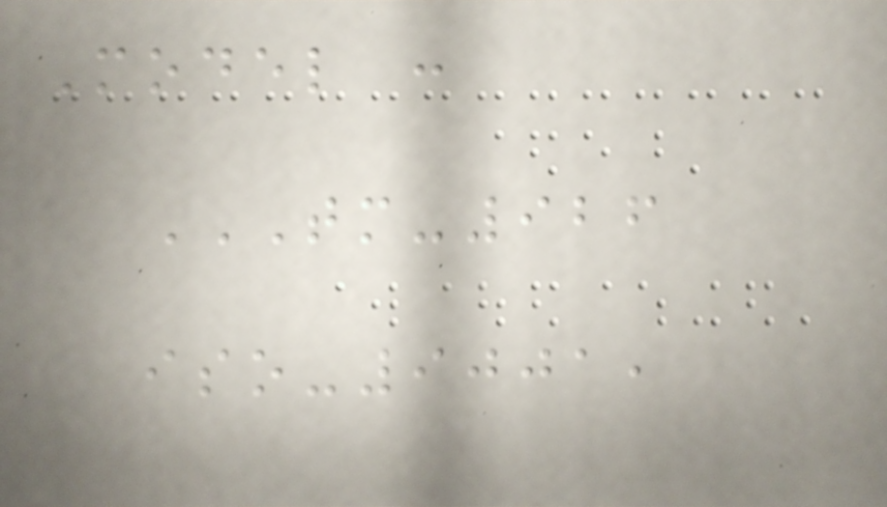Model :
TM-926
ISO-9001,
